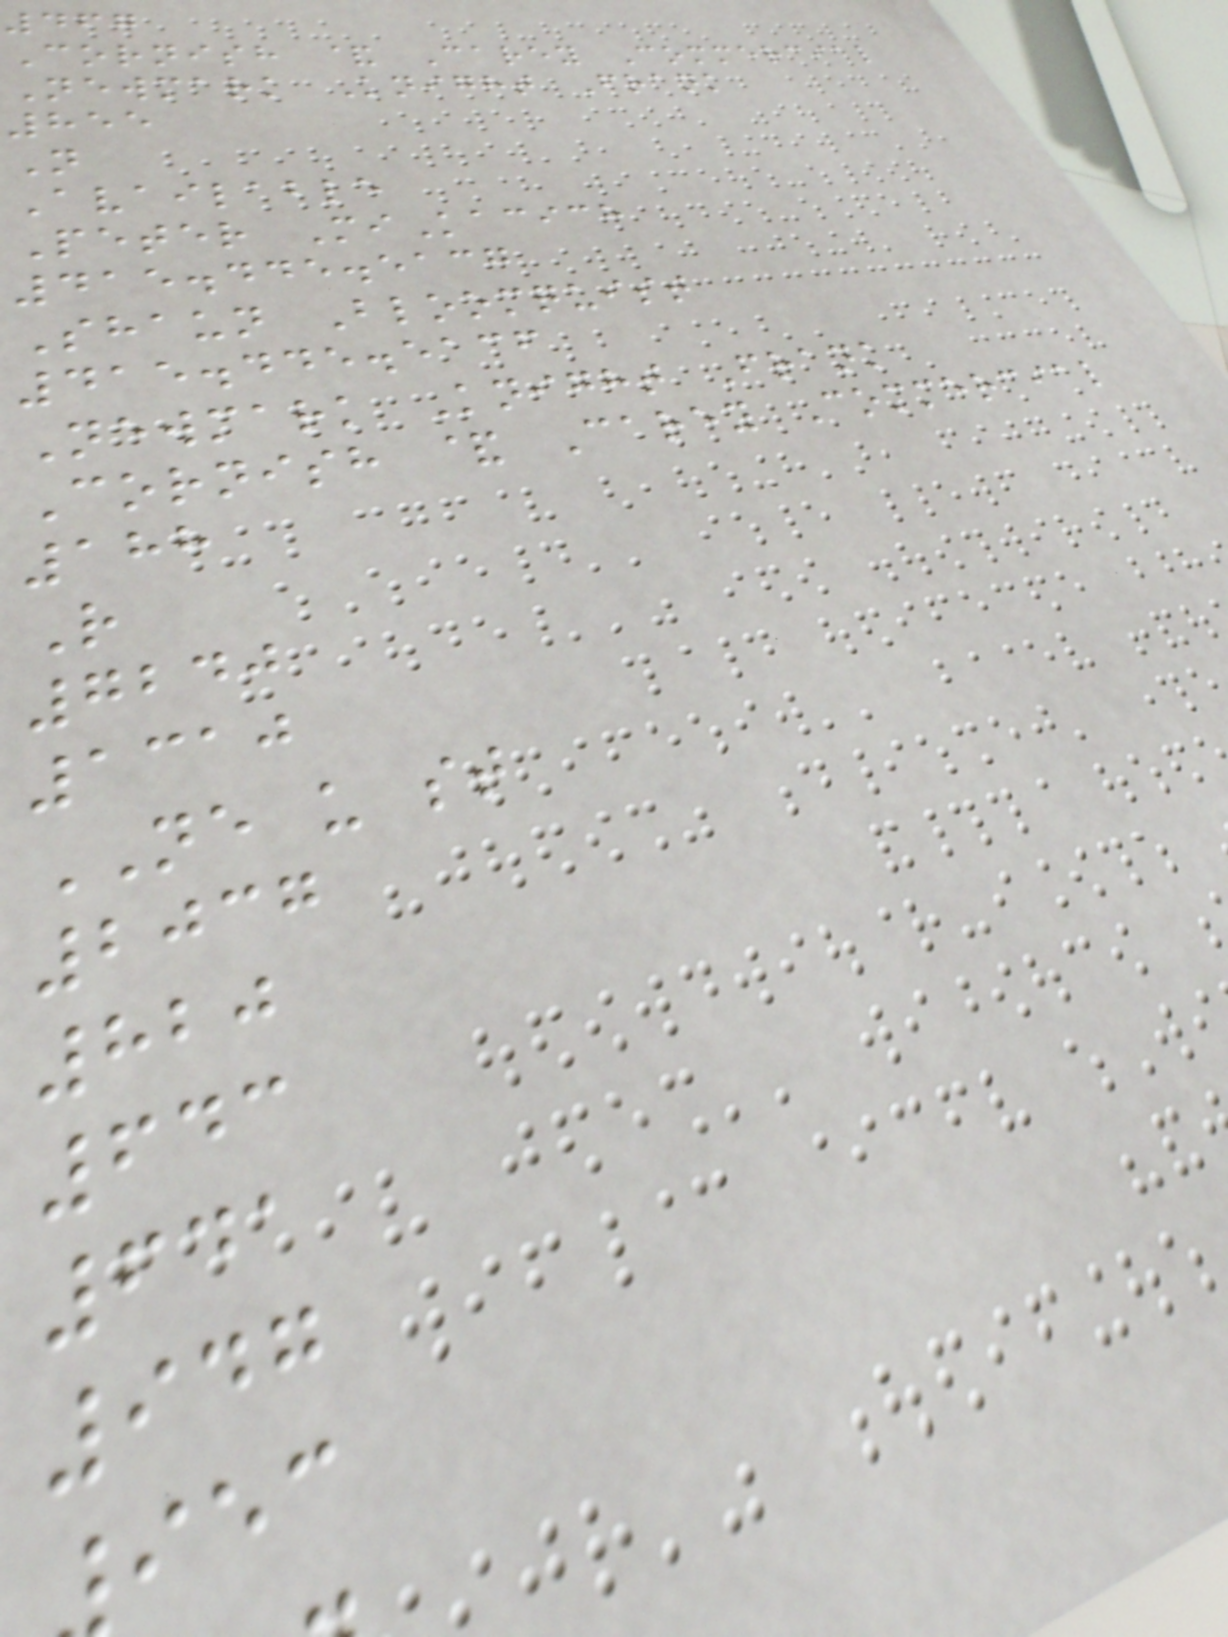467
Cornish & Carey Commercial
Newmark Knight Frank
855
N
Available
Peter MiKacich
415.445.5137
Shaun Bloomquist
415.445.5136
Newmark Knight Frank
Cornish & Carey Commercial
188
R
7240
1310
NE u st
2037
820
643
641
947
